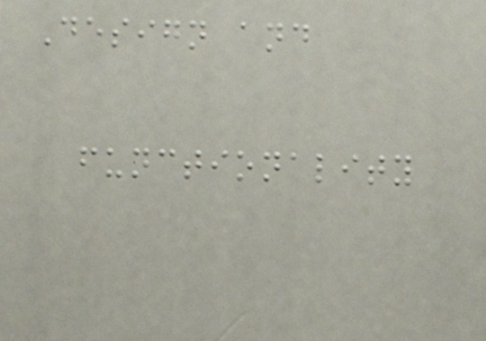Design and
functionality
